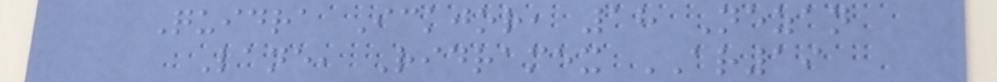Quidra Ickjor, 18 Nezan
Lane, Ridramex AR19
